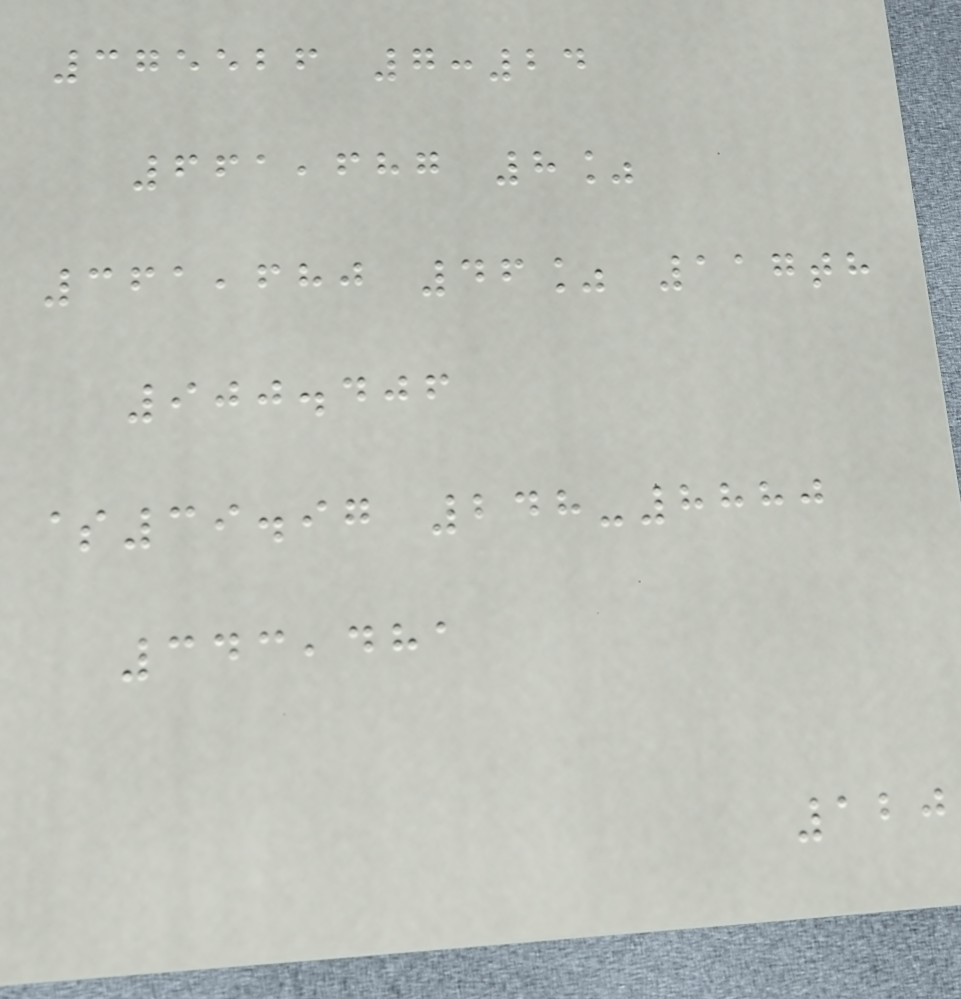375526 7:24
661,687 8%
361,680 46% 117th
900.406
$39.97 248-8880
343,481
120
